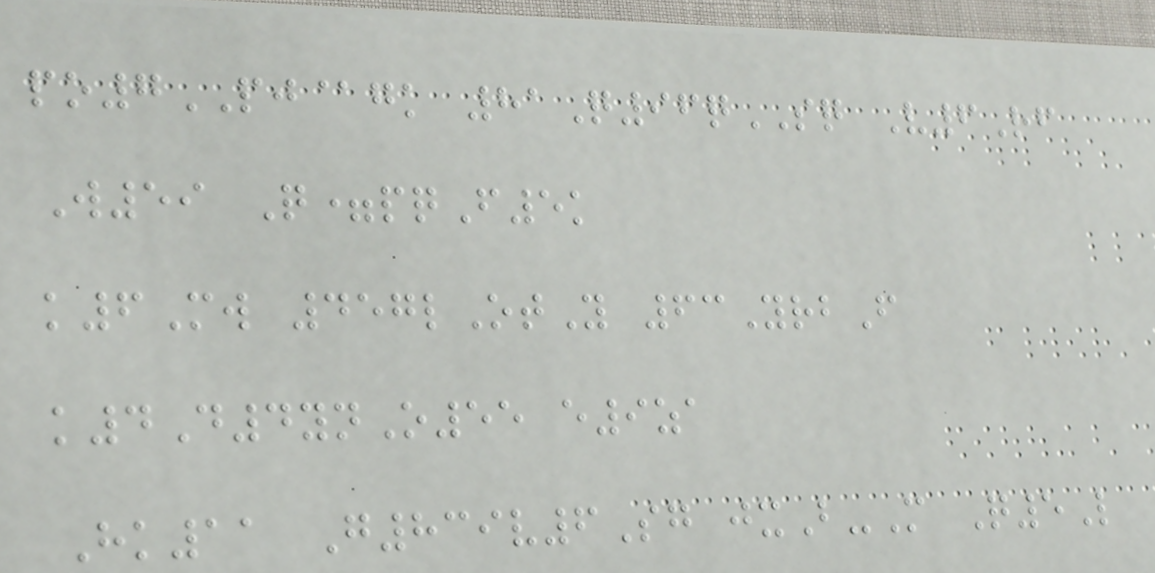po7PJ@gk 81Q96qSQ V6Rf
W59 Q=pqF5k
k6Mw 457lOtY 63YrbF
k4D4ynO55 e9za
Hk11 G839v6Sg jxB-M Q5L
